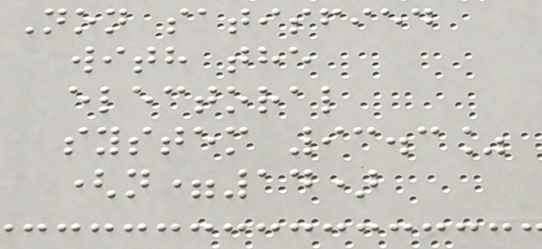Non satisfied
with the
electoral
system 93.3%
(n=14)
